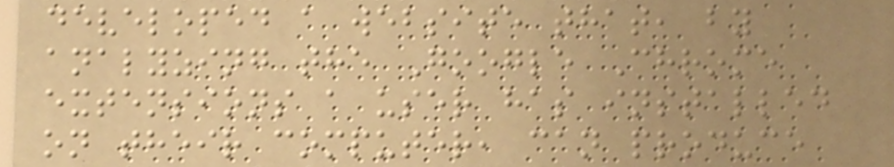developed a website that, by
analyzing the Google Chrome
extensions a user has installed
on their computer, can produce
